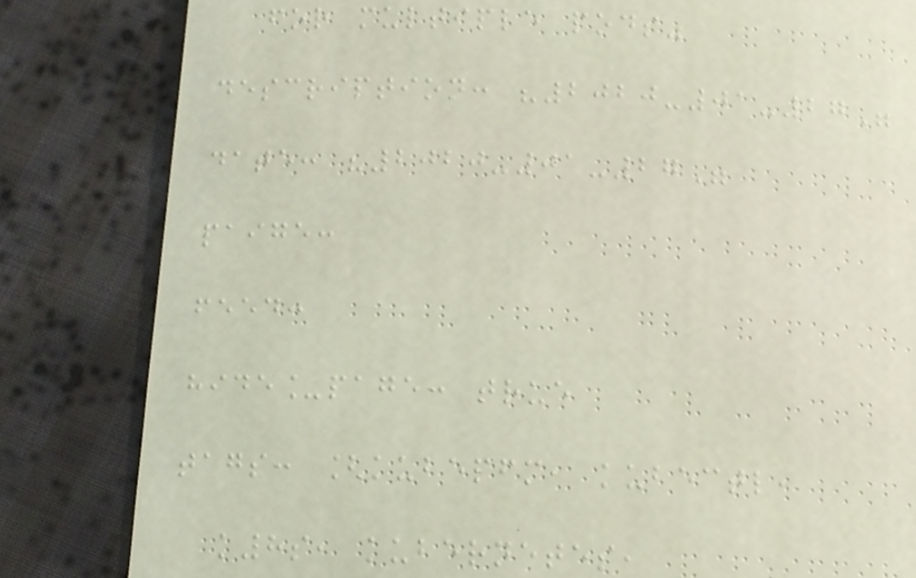for multiple pods"
description: "2020-01-27"
date: "2020-01-27"
paige:
feed:
hide_page: true
tags: [kubepfm, kubectl,
k8s, kubernetes,
